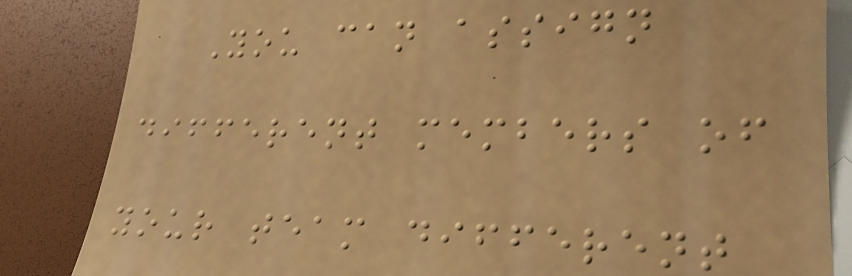You can assign
different members of
your team different
